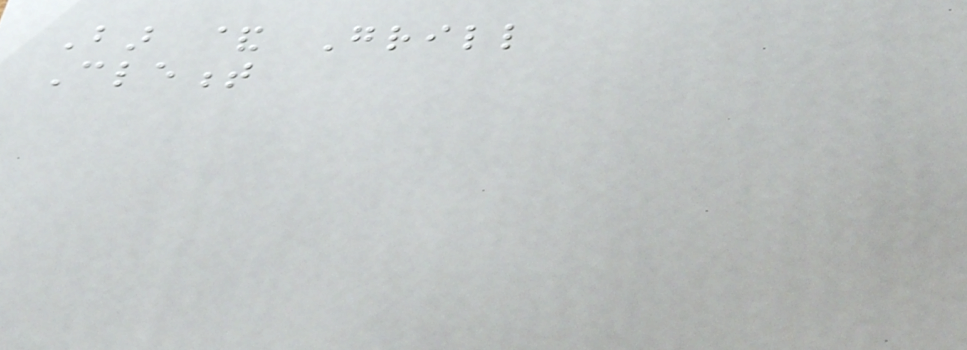Bar & Grill
Clement
